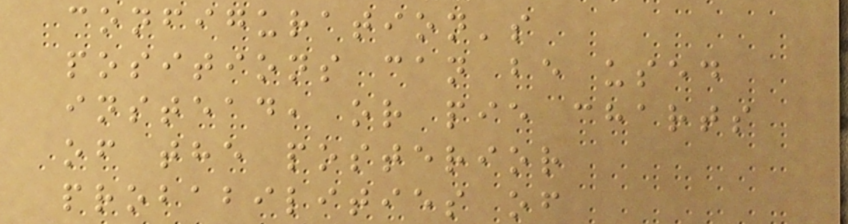configuration's
positions can be used
instead, or pie charts
of the posterior
probabilities of
